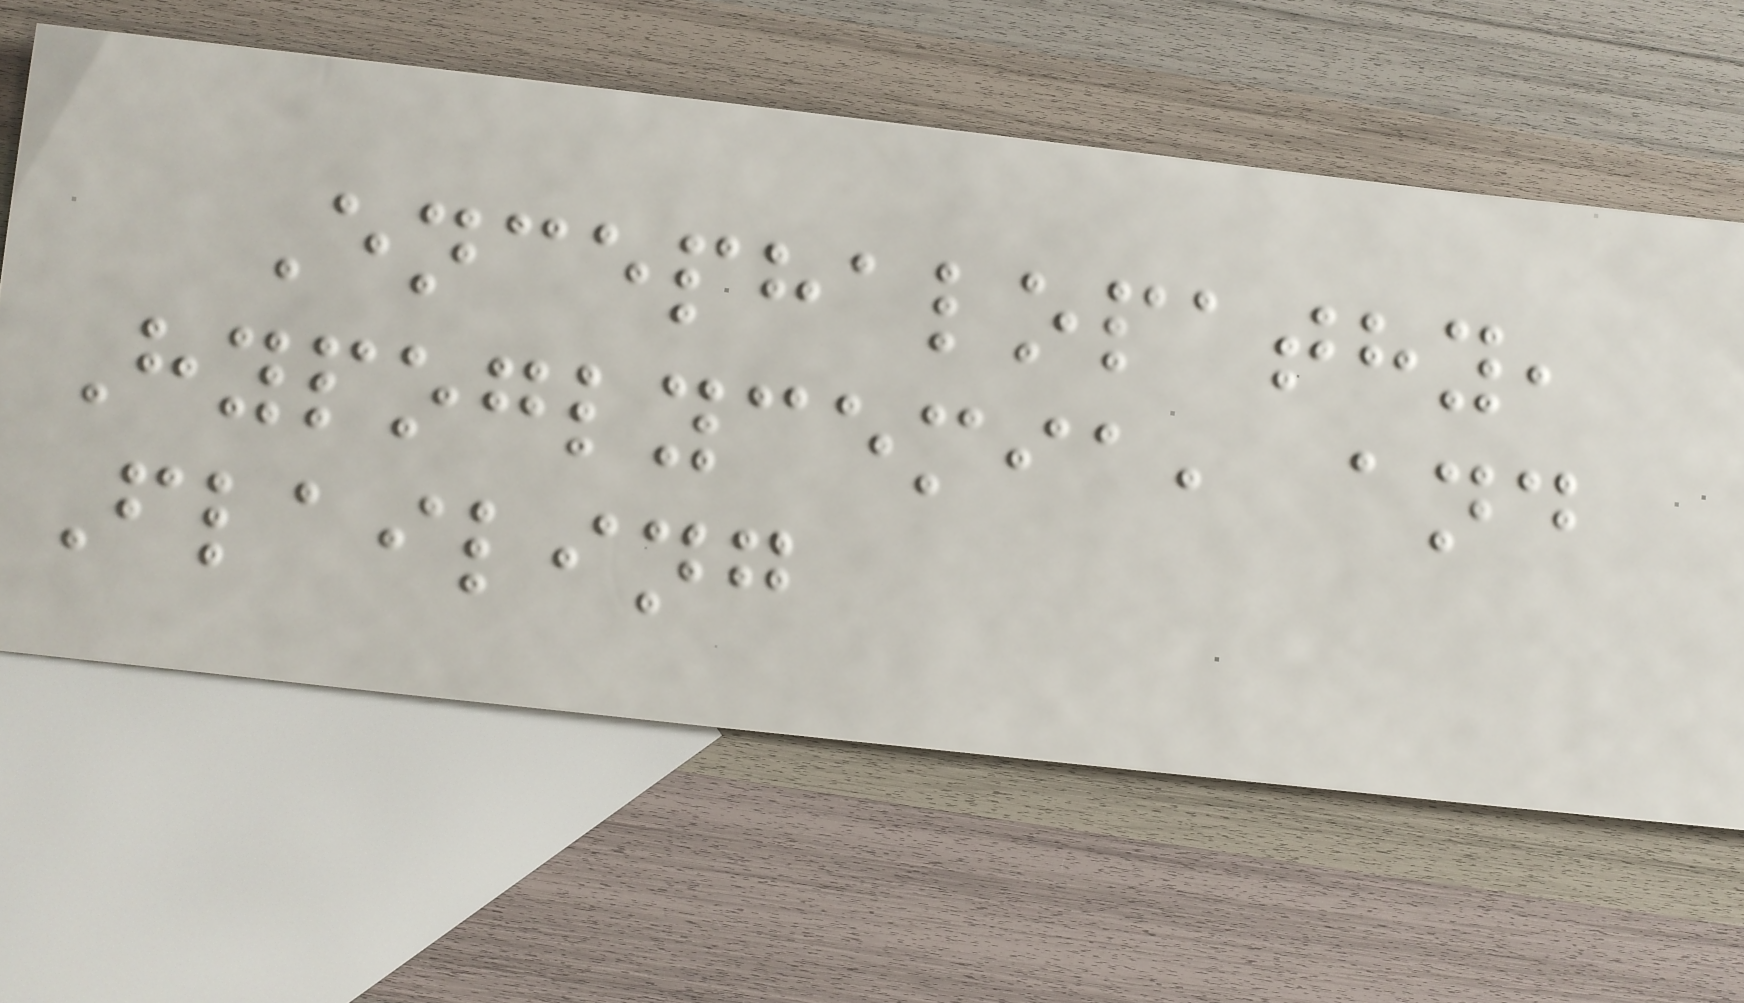Encephalopathy,
Hypoglycemia, and
Flailing
